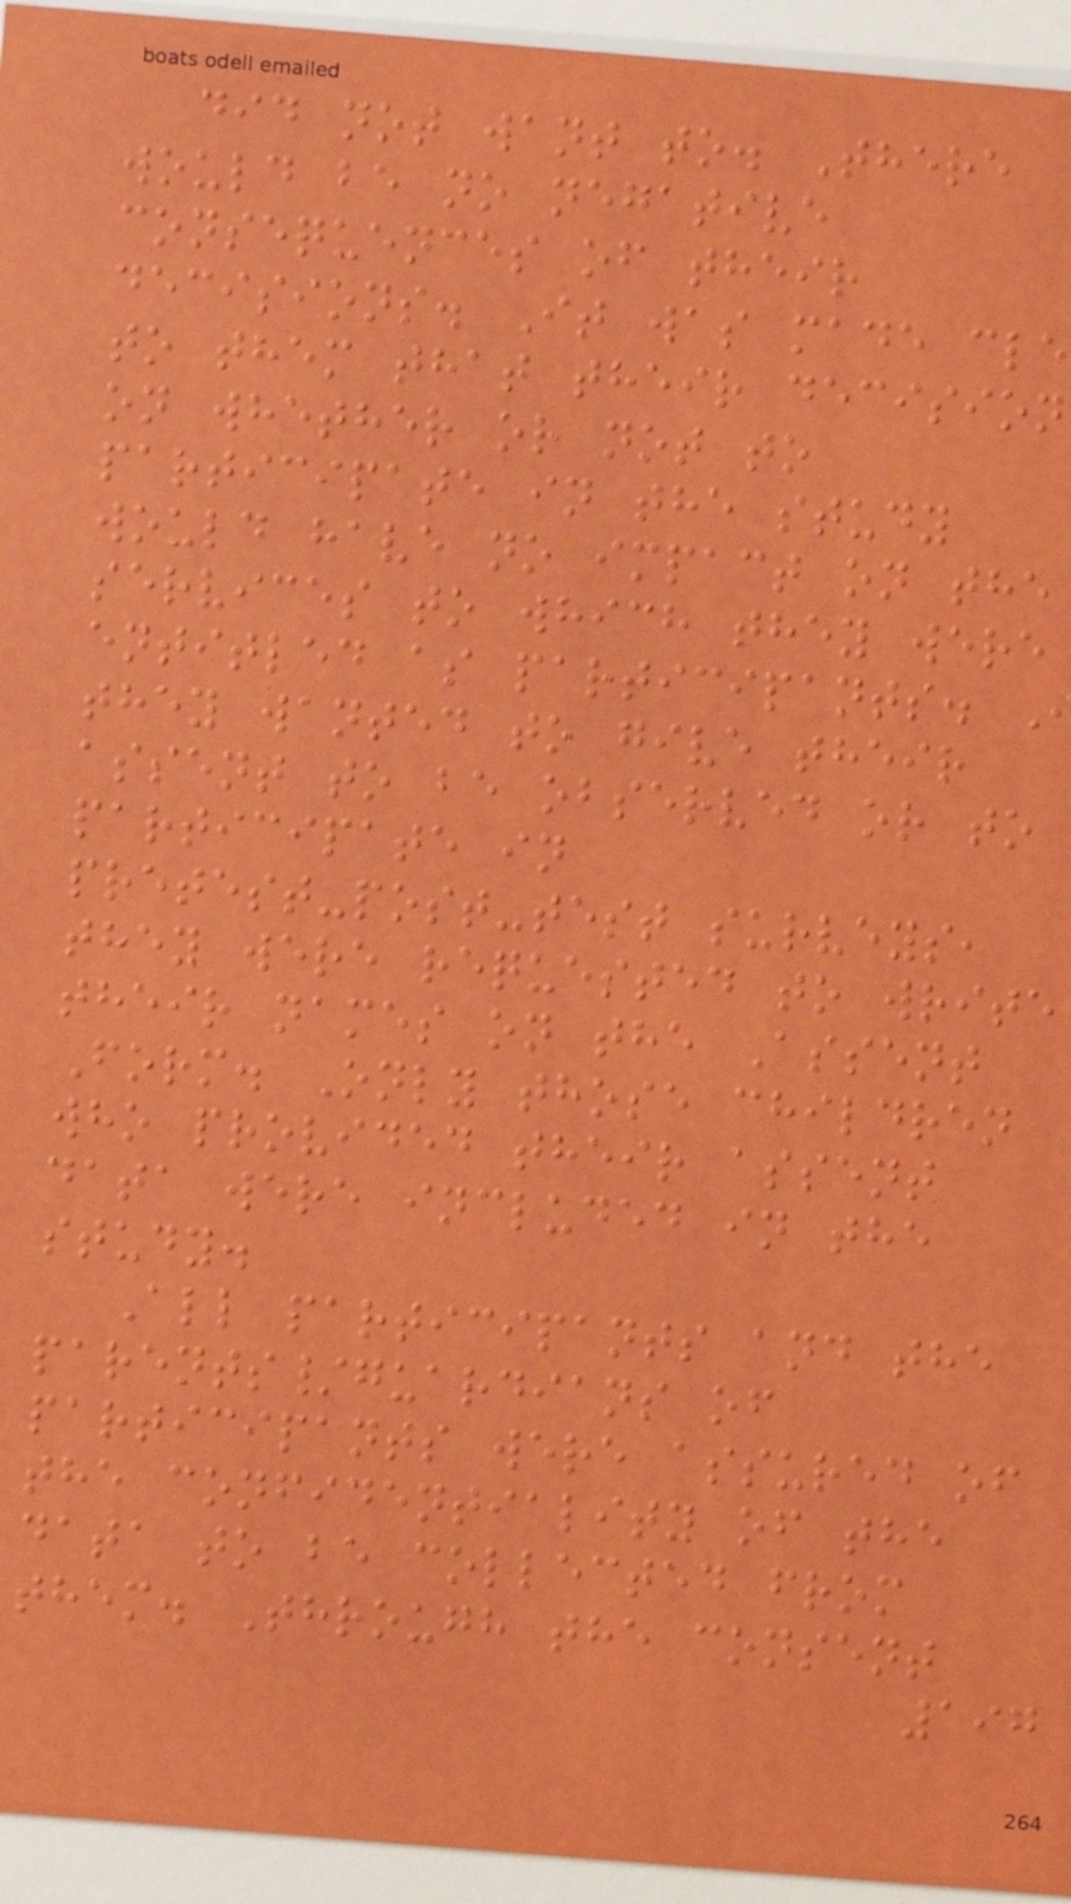did not want to. There
would be no negative
consequences of their
decisions. It was made cle
to them that their decision
on whether or not to
participate in the study
would have no impact on the
services to which they were
entitled as participants.
they wanted to give their
assent to be observed or to
participate in
pretest-post-test surveys,
they were requested to write
their names on the Assent
Form. Only those children
who provided their assent
data were included in the
study.
All participants and the
parents/guardians of
participants were assured of
the confidentiality of the
data to be collected from
them. Through the consent
197
